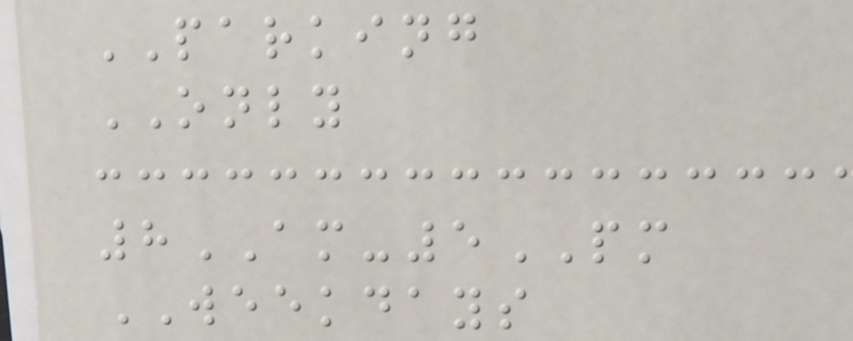PARKING
ONLY
8AM-5PM
WEEKDAYS
